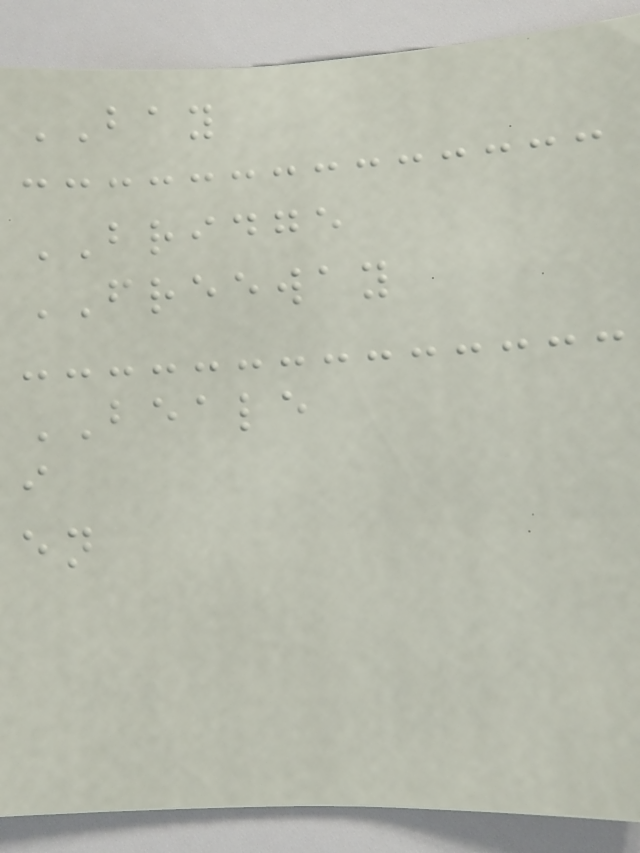BAY
BRIDGE
FREEWAY
BEALE
i
en
